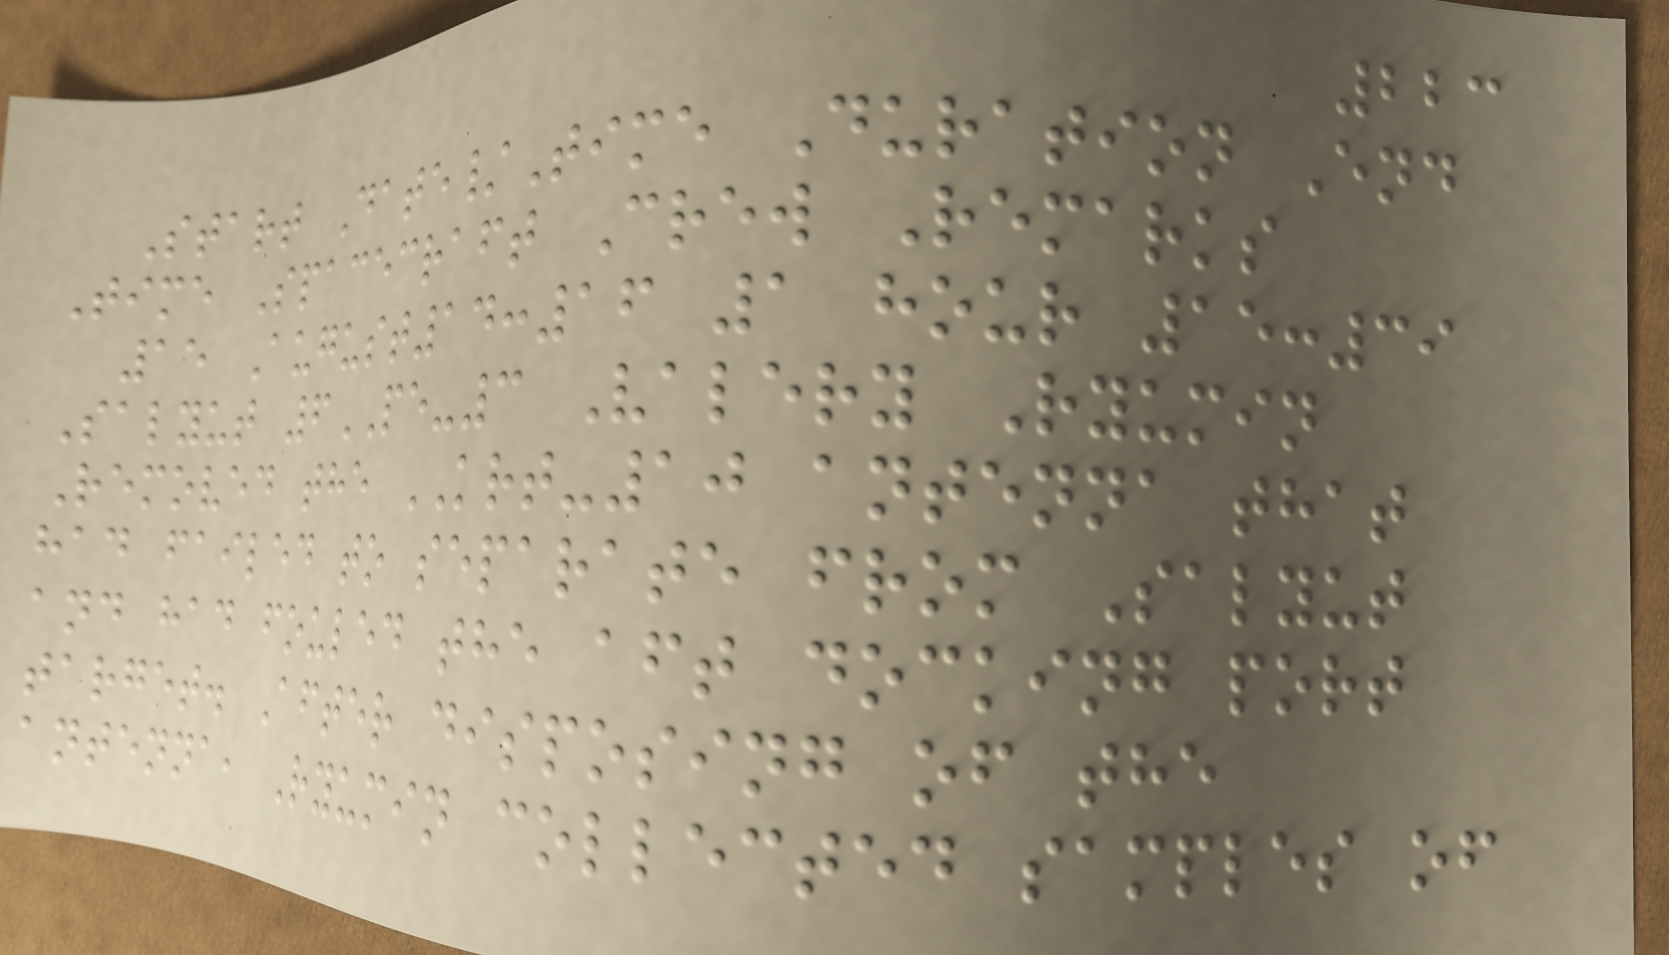223
Start Date/Time Duration End
Time Spacecraft Crew Remarks
15 August14:16 1 hour 15:39
Salyut 6PE-3 Valery Ryumin
Removed the KRT-10 antenna that
had failed to separate from Salyut
and had fouled the aft docking port
target. After disposing of the
antenna, Ryumin collected samples of
